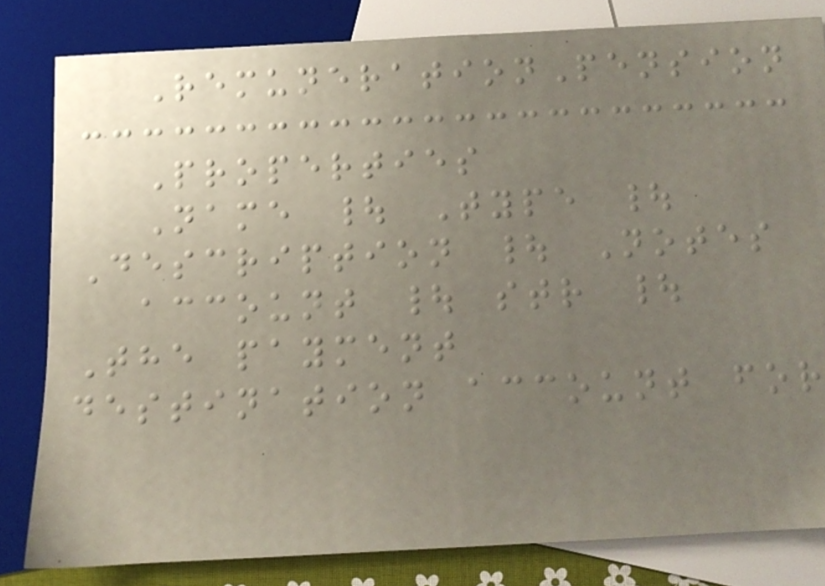RemunerationPension
Properties
Name | Type |
Description | Notes
account | str |
The payment
destination account for
